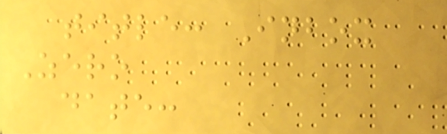title: Inbox
Zero
date:
